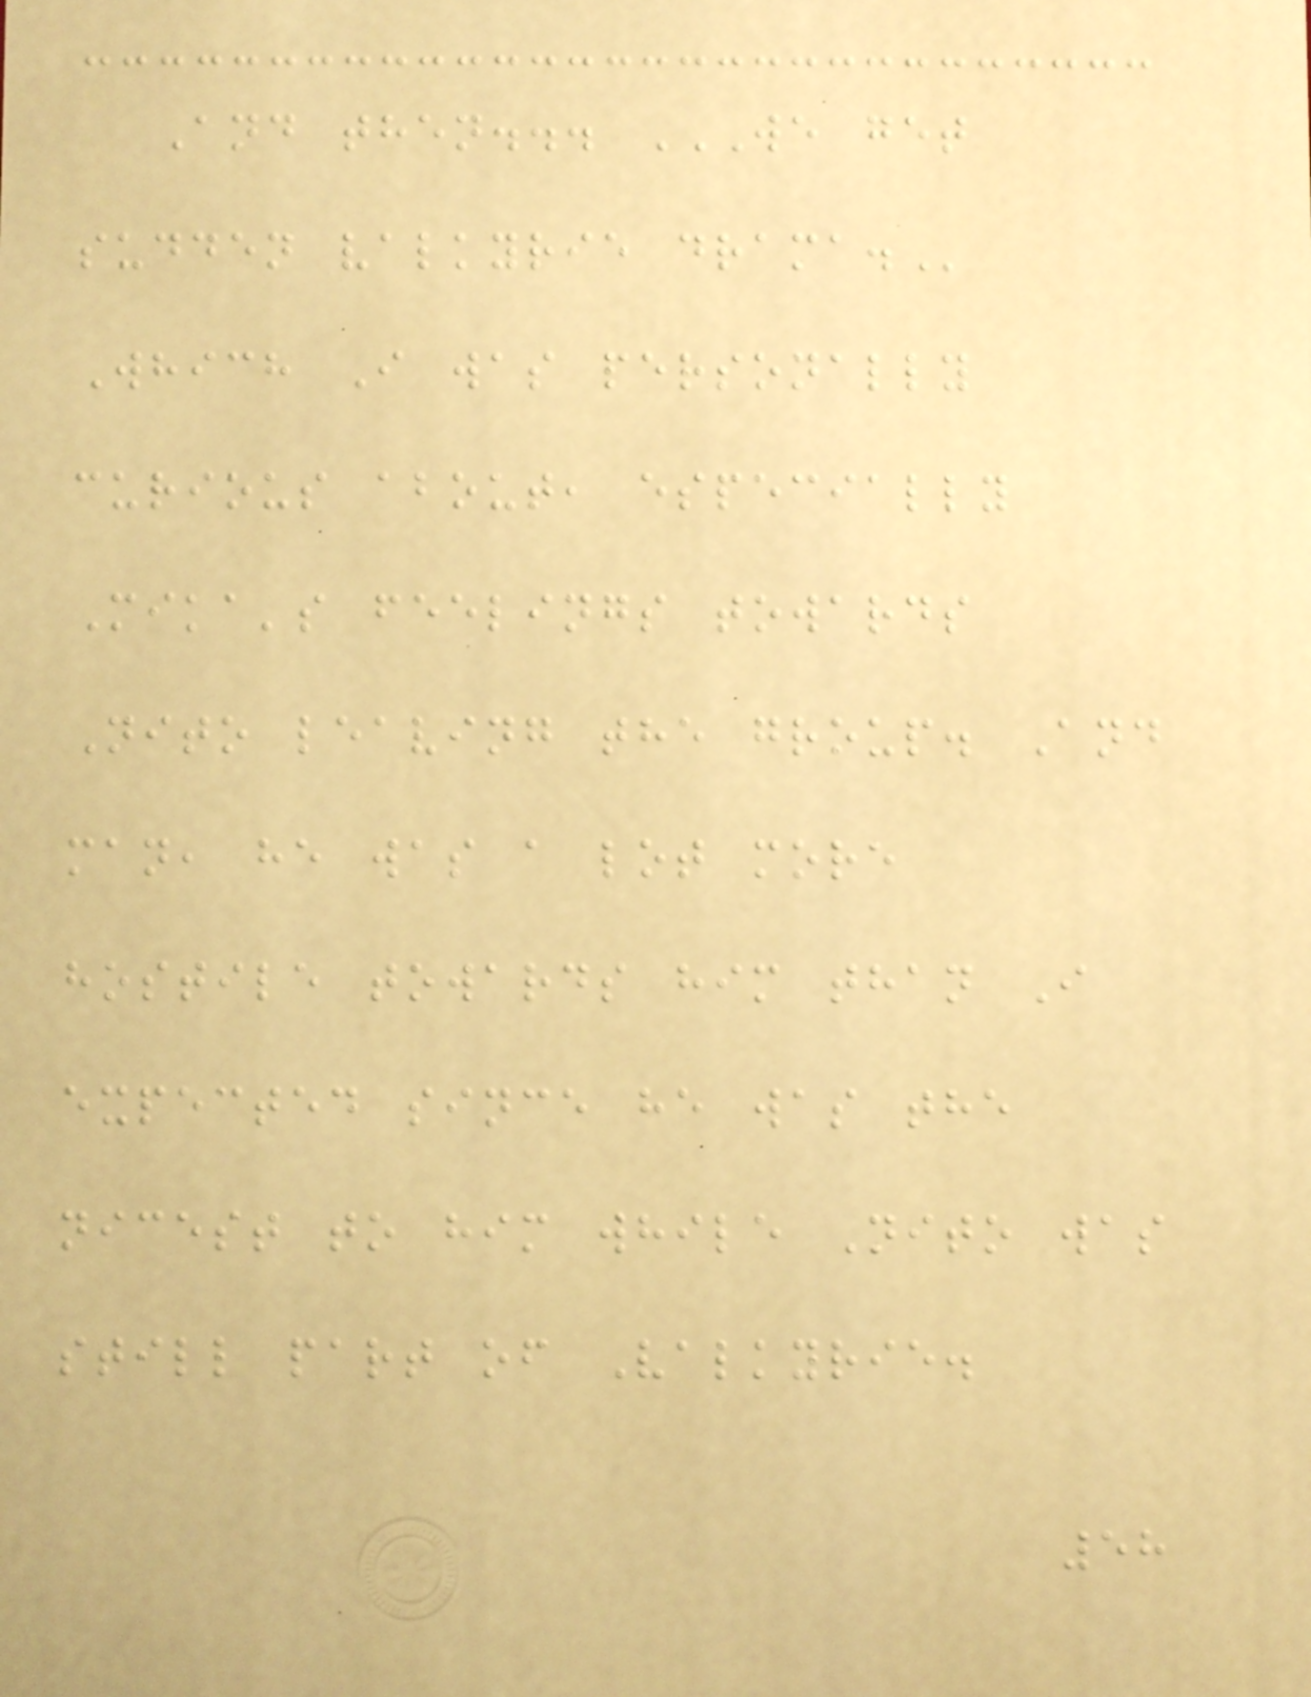And then... WE GET
SUDDEN VALKYRIE DRAMA.
Which I was personally
curious about, especially
Mika's feelings towards
Nito leaving the group. And
man, he was a lot more
hostile towards him than I
expected since he was the
nicest to him while Nito was
still part of Valkyrie.
58
